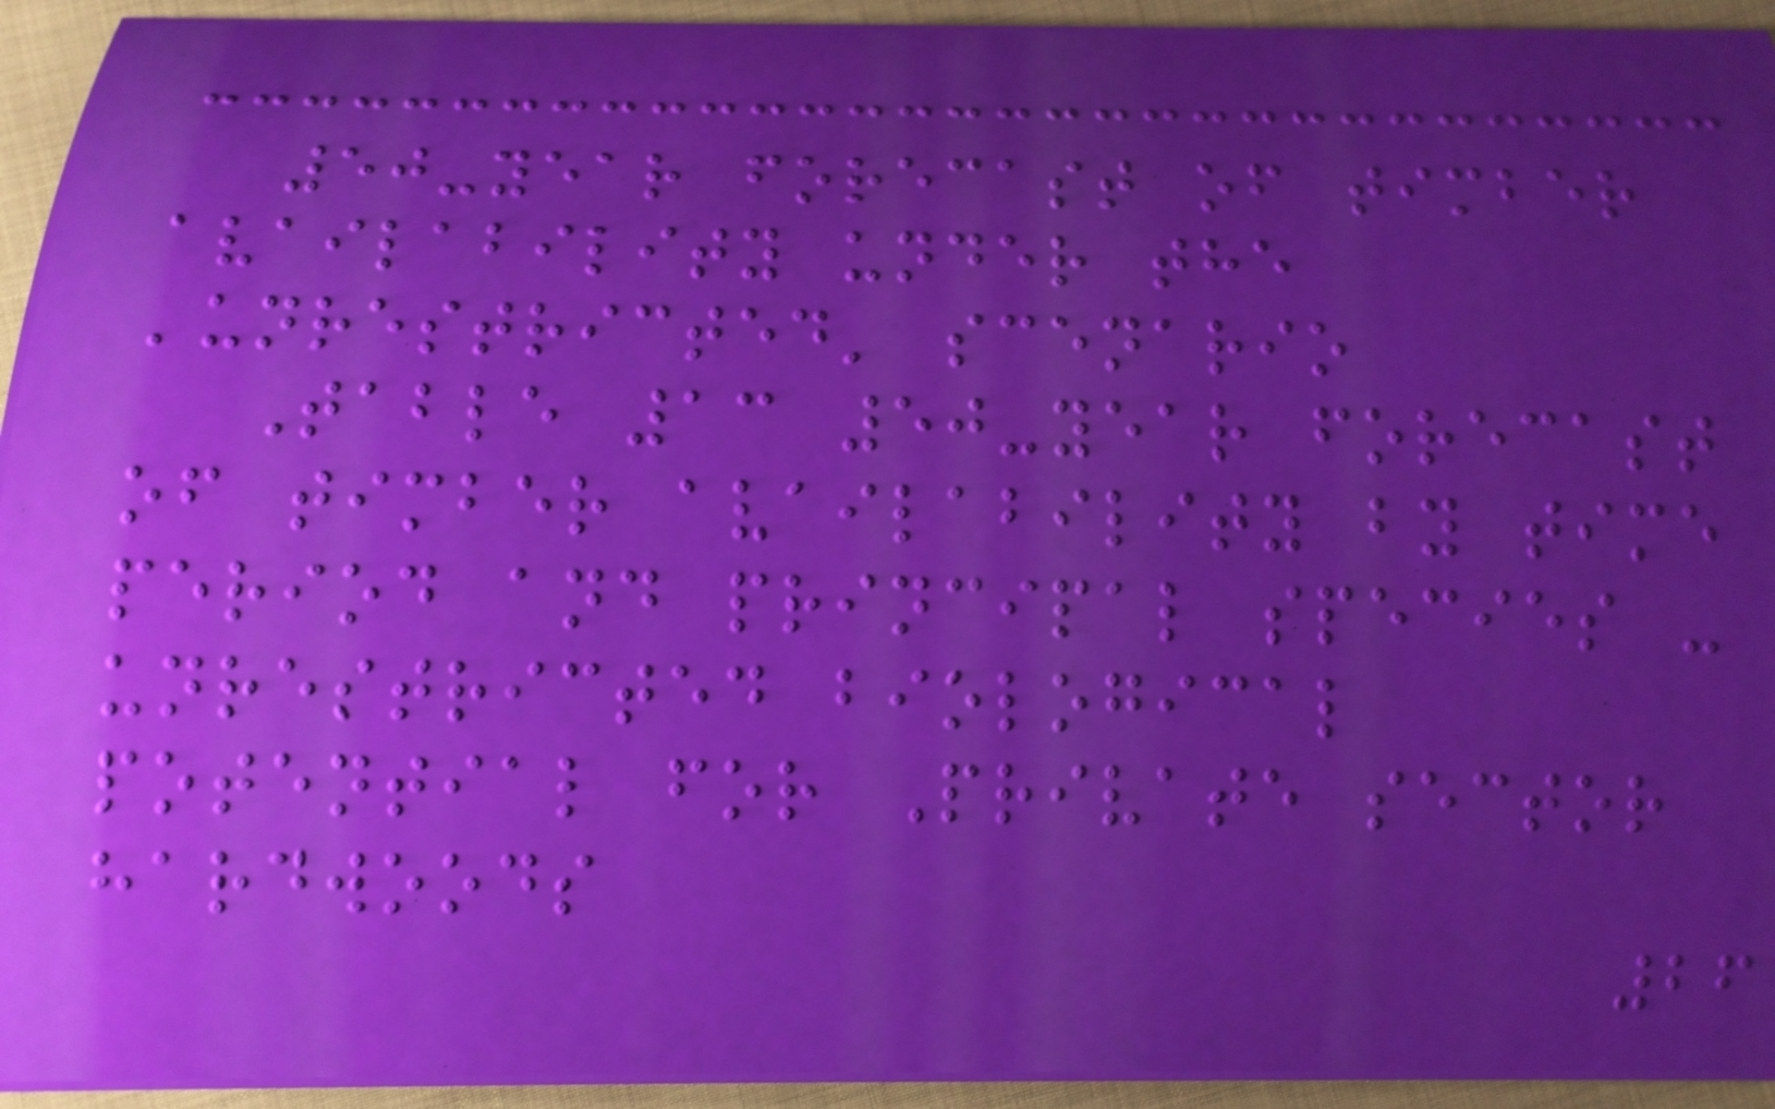50-year forecast of timber
availability under the
'unrestricted' scenario
Table 13 50-year forecast
of timber availability by time
period and principal species -
unrestricted biological
potential for Private sector
hardwoods
26
